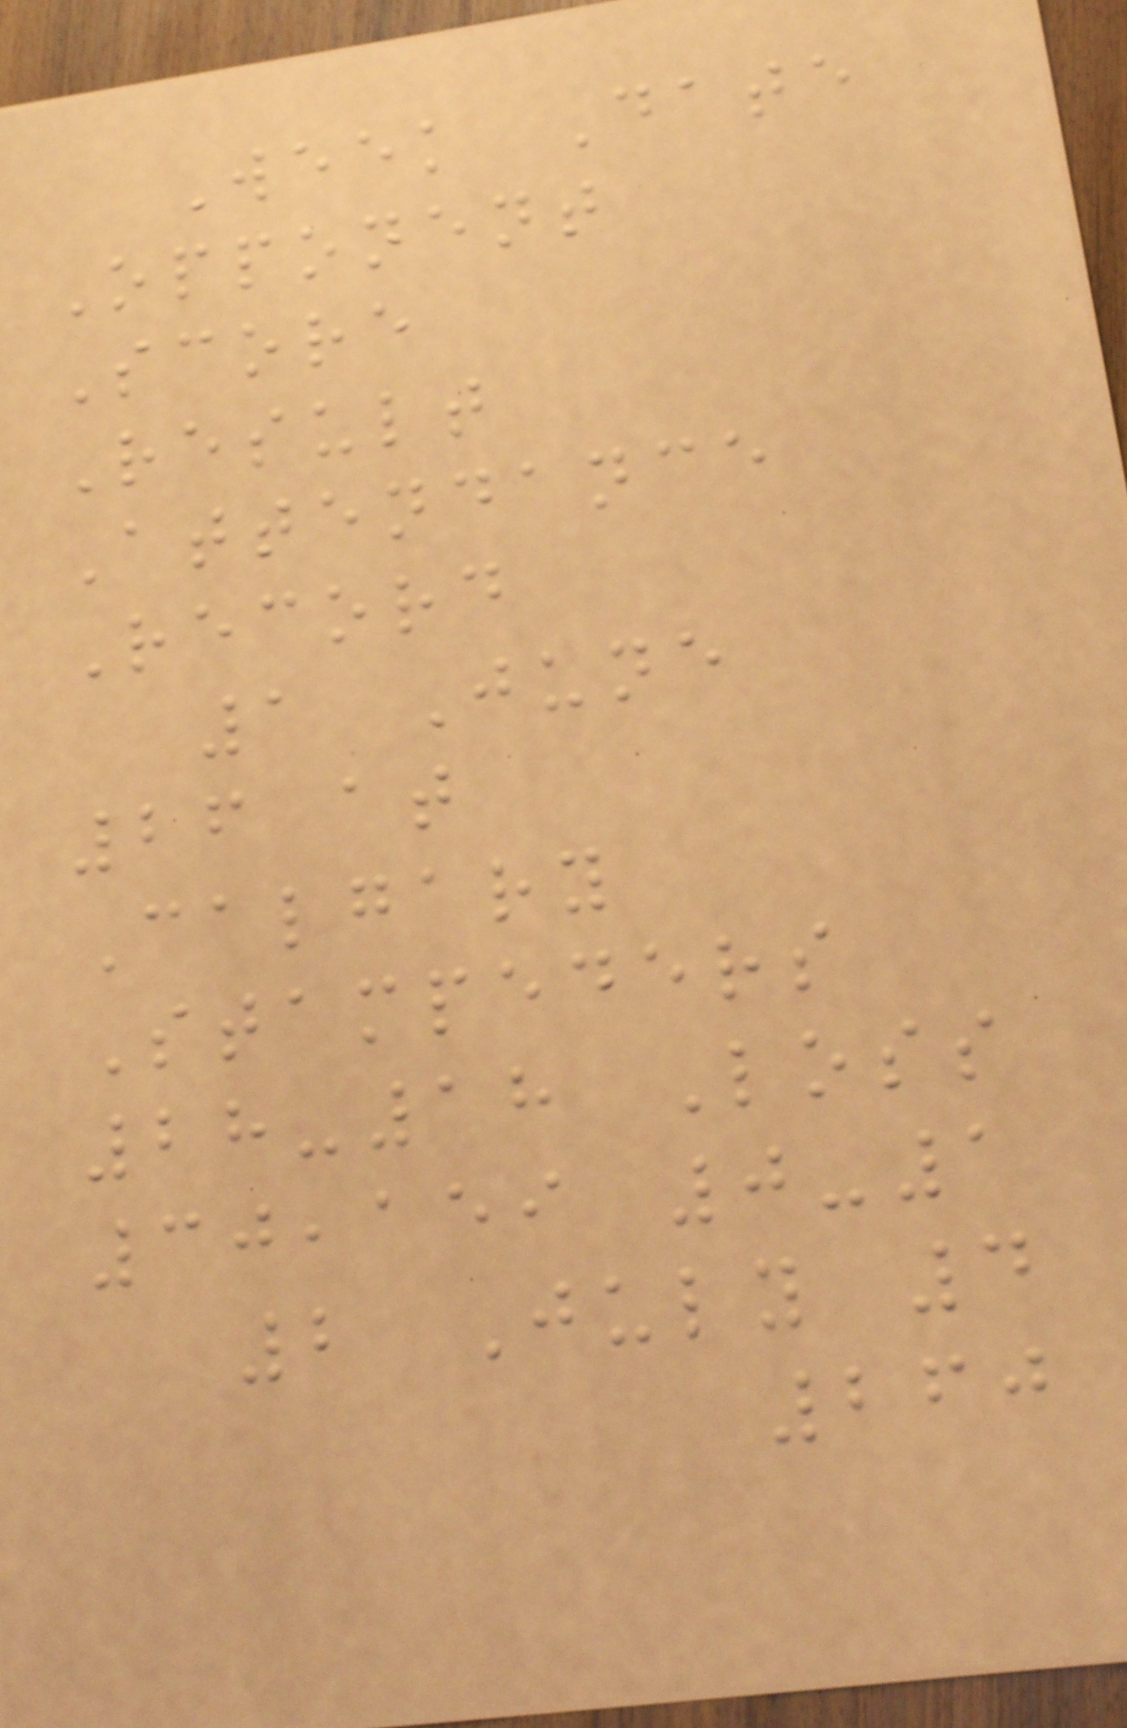Week Date
Opponent
Score
Result
Attendance
Record
1 June
26 at
Calgary
Stampeders
28-18 Loss
30,159 0-1
2 July 4
260
